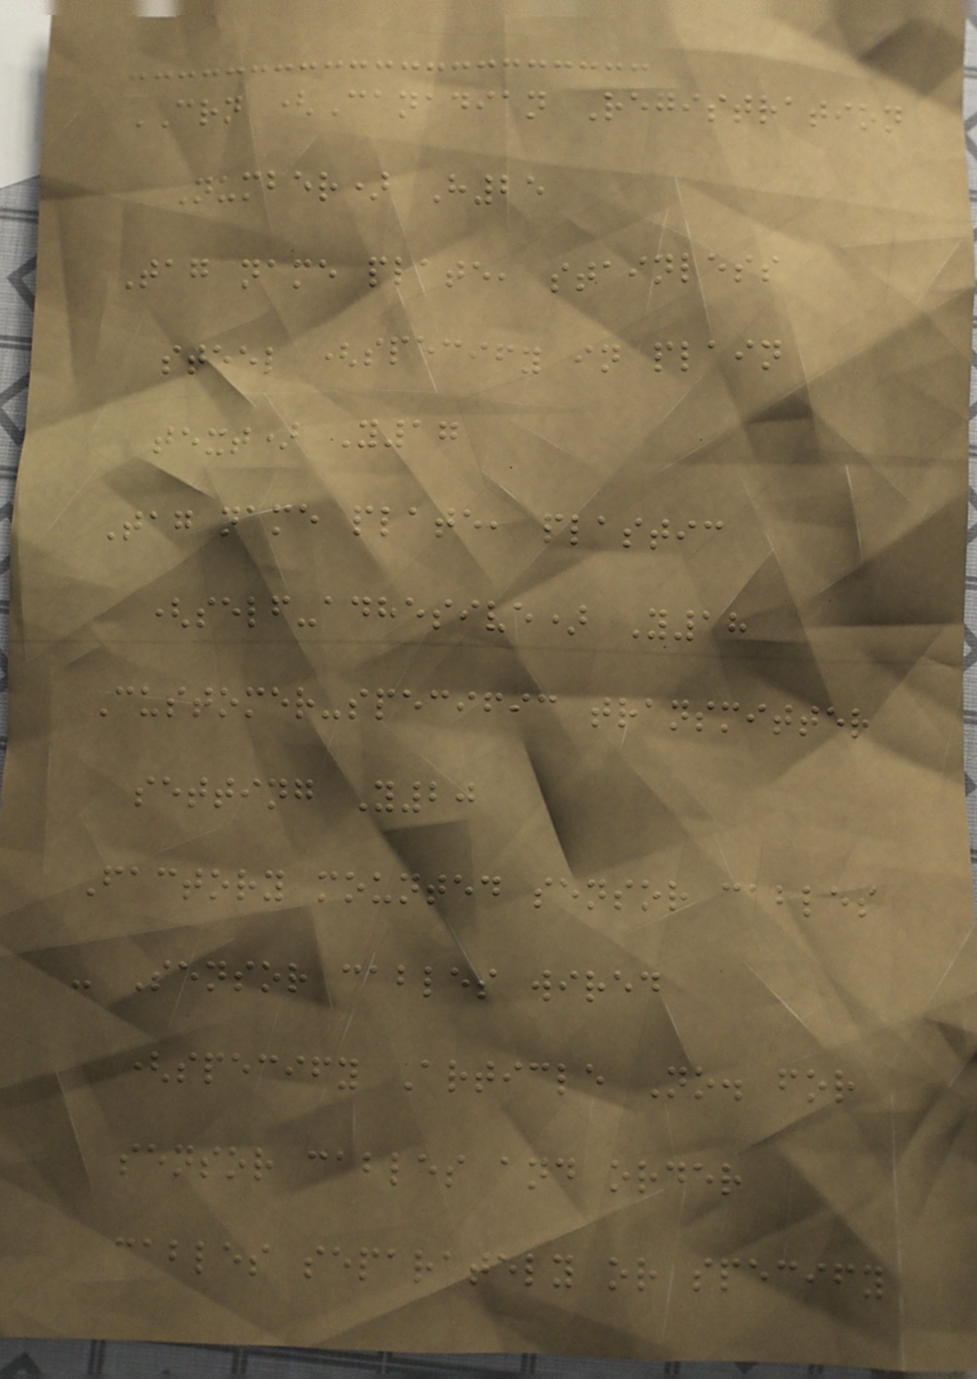CRN (Canadian Registration
Number) H25
Tag name plate, stainless
steel (specify in plain
text) Y17
Tag name plate, plastic
(self-adhesive) Y18
Customer-specific transmitter
setting Y20
Factory mounted sensor cables
- Sensor cables wired
(specify Article No. for
sensor cables and order
cables separately or specify
